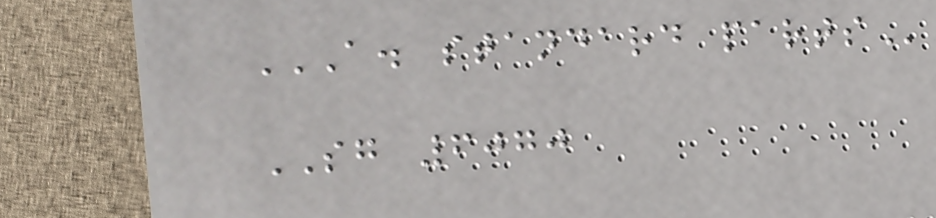A. STANDARD PARTS
SG 6070
